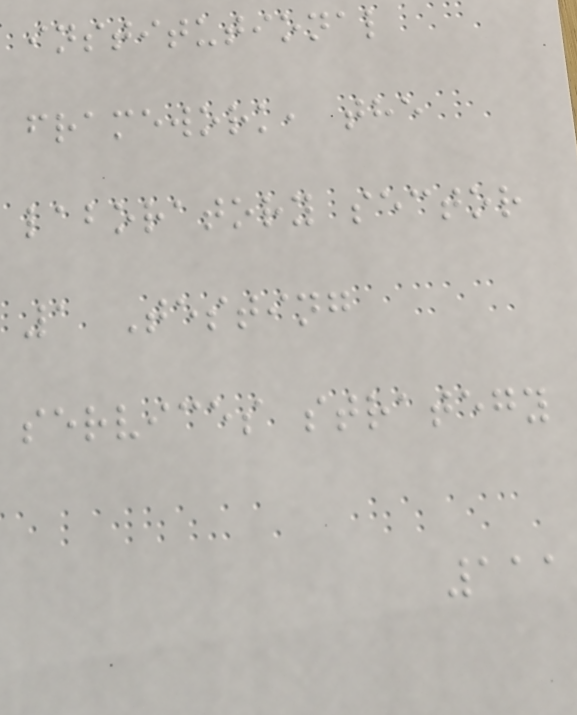institutional
framework, the
laboratory sector
1 Testing
services strategy
111
